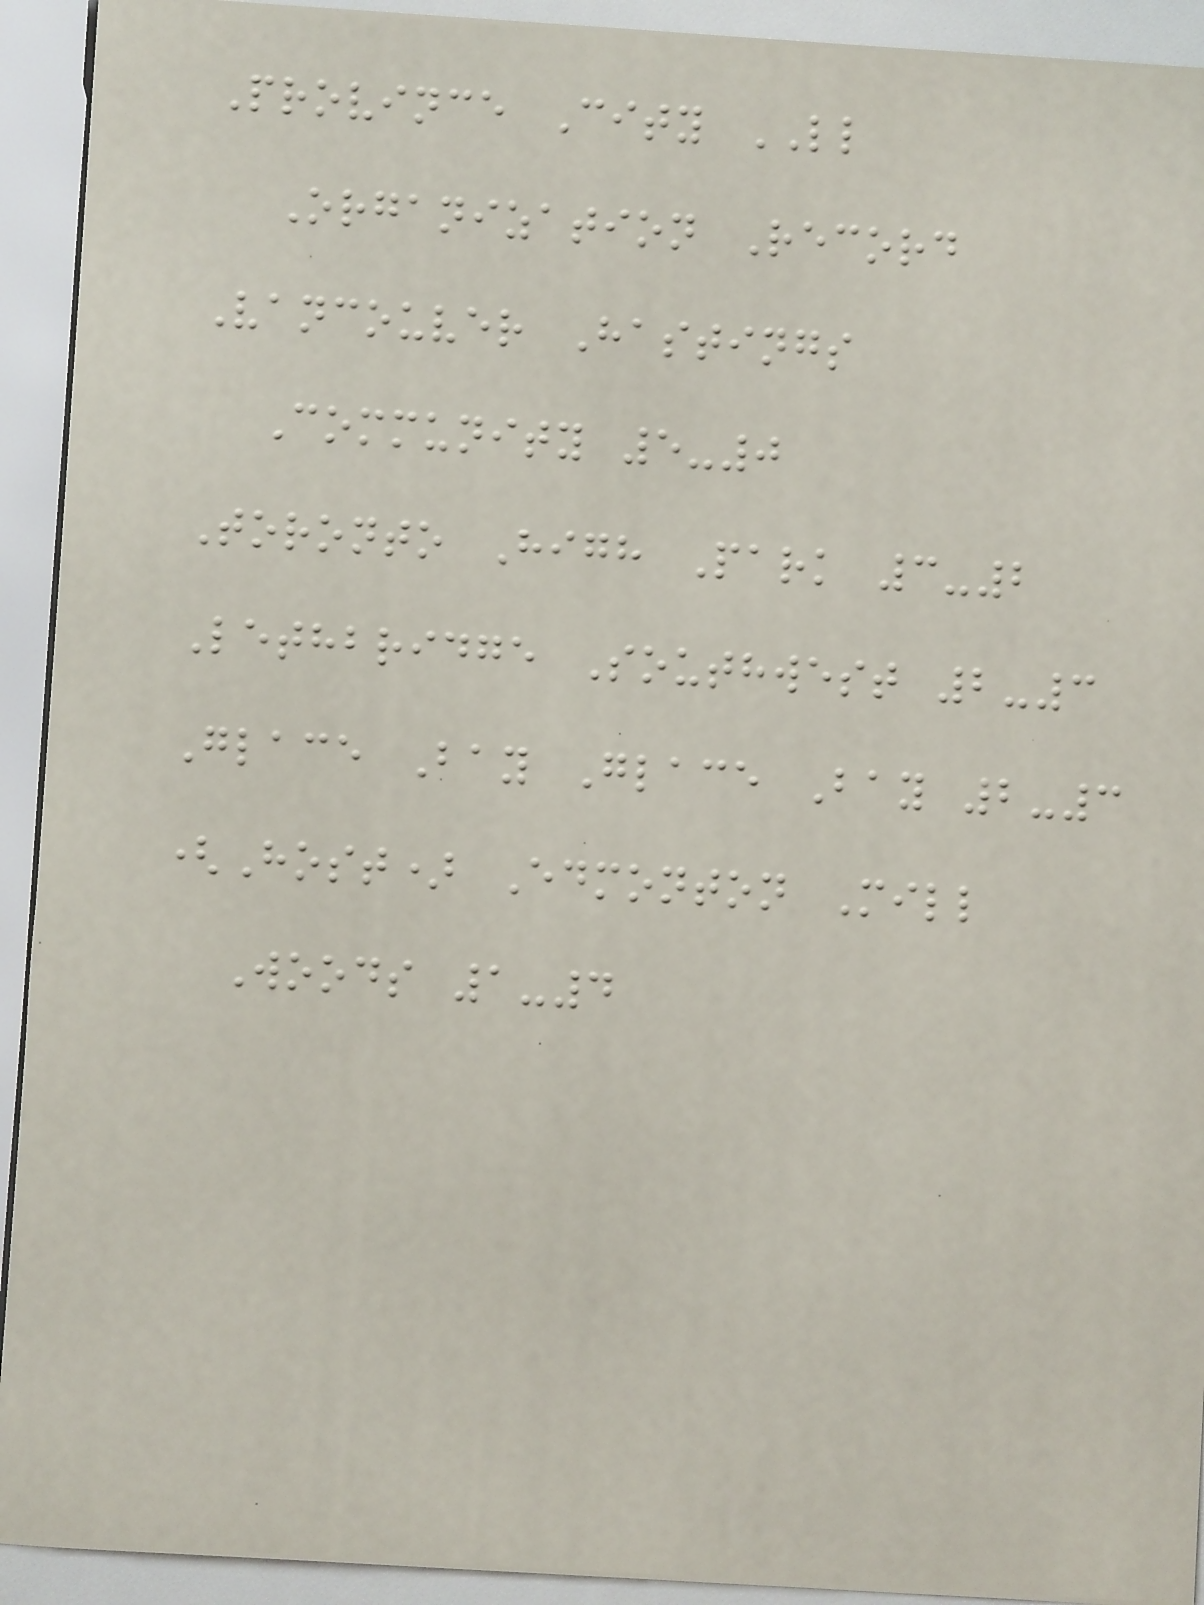Province City LL
Organization Record
Vancouver Hastings
Community 5-0
Toronto High Park 3-2
Lethbridge Southwest 2-3
Glace Bay Glace Bay 2-3
(Host) Edmonton Mill
Woods 1-4
